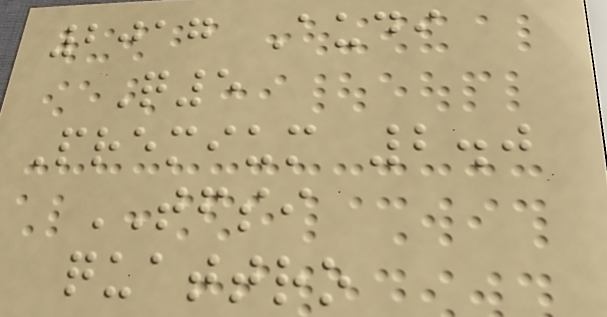2017 Audi
Q5
Premium 2.0
TFSI
quattro
